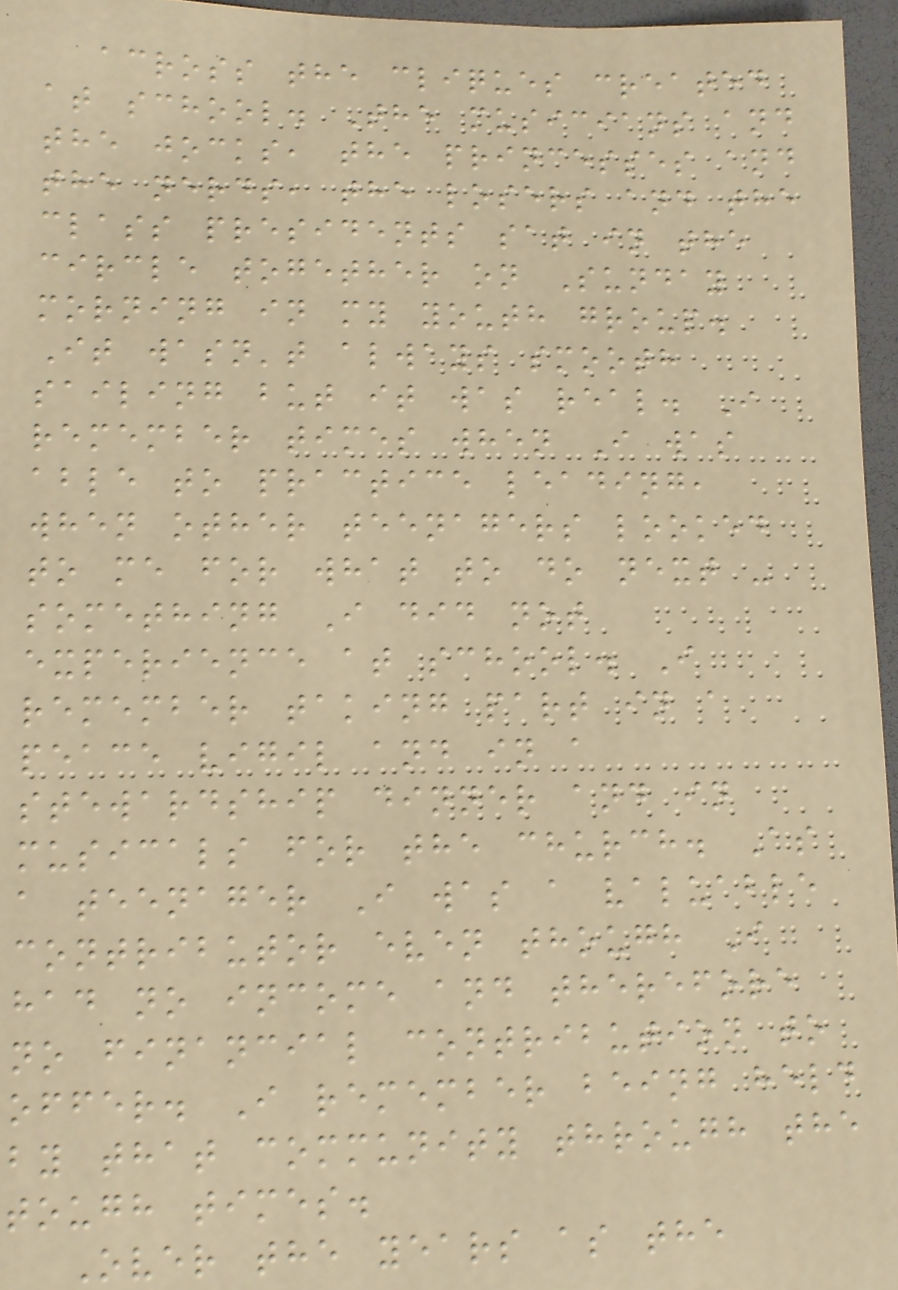across the cliques created
at school. The musicians and
the jocks, the princesses and
the nerds, the losers and the
class presidents sat in the
circle together on Sunday
morning in my youth group.
It wasn't always smooth
sailing but it was real. I
remember times when I was
able to practice leading,
when other teenagers looked
to me for what to do next -
something I did not
experience at school. I
remember taking part in a
peace vigil and in a
stewardship dinner and in
musicals for the church. As
a teenager I was a valuable
contributor even though I
had no income and therefore
no financial contribution to
offer. I remember being held
by that community through the
tough times.
Over the years as the
